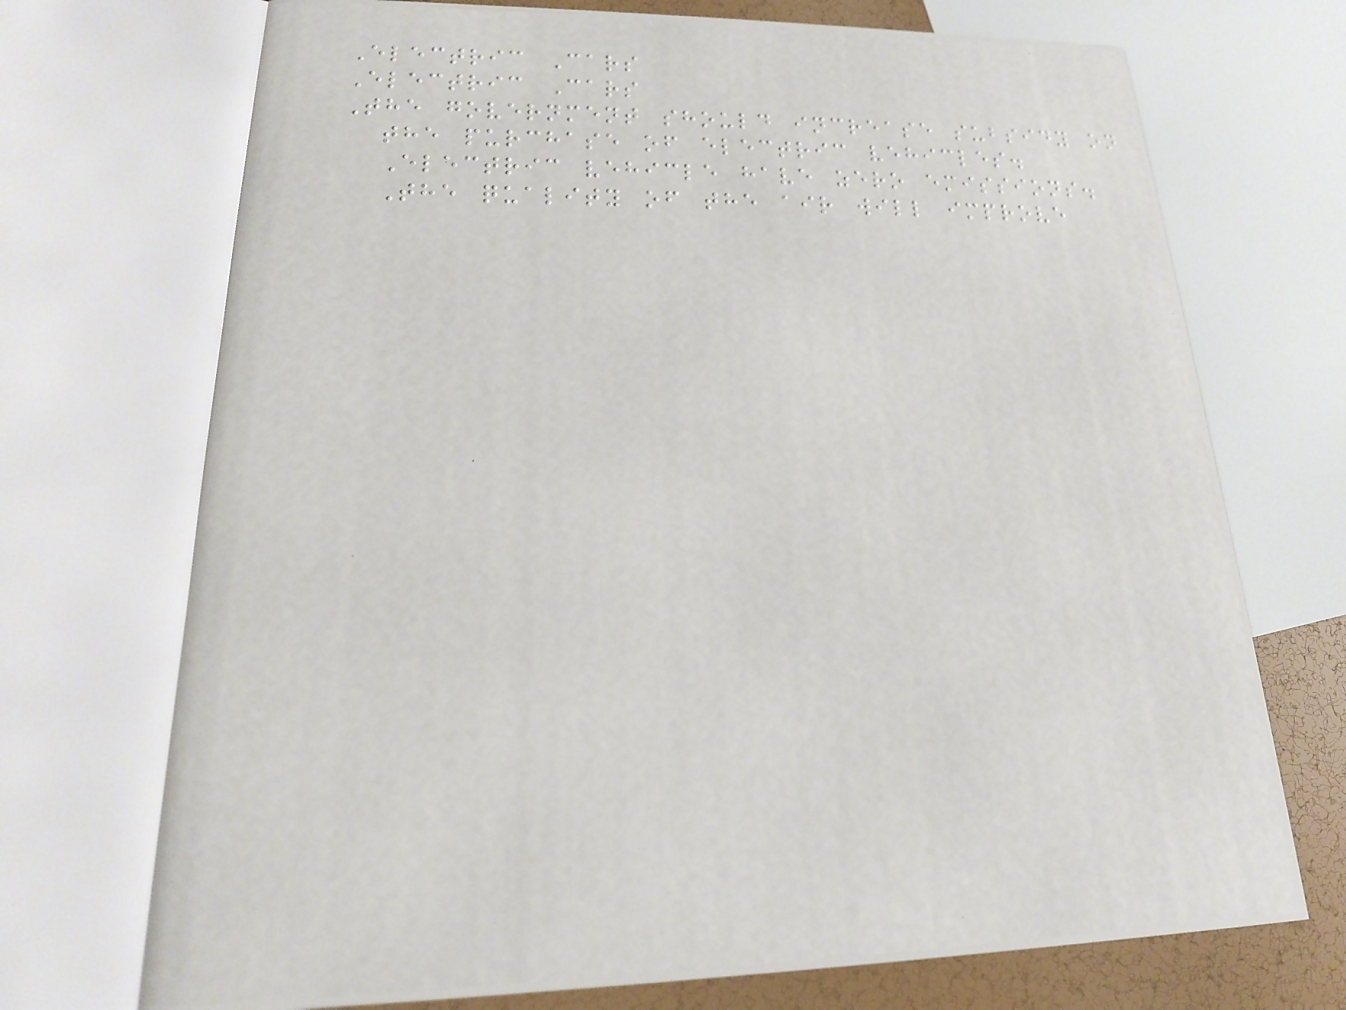Electric Cars
Electric Cars
The government should increase subsidy on
the purchase of electric vehicles.
Electric vehicle have zero emissions.
The quality of the air will improve
